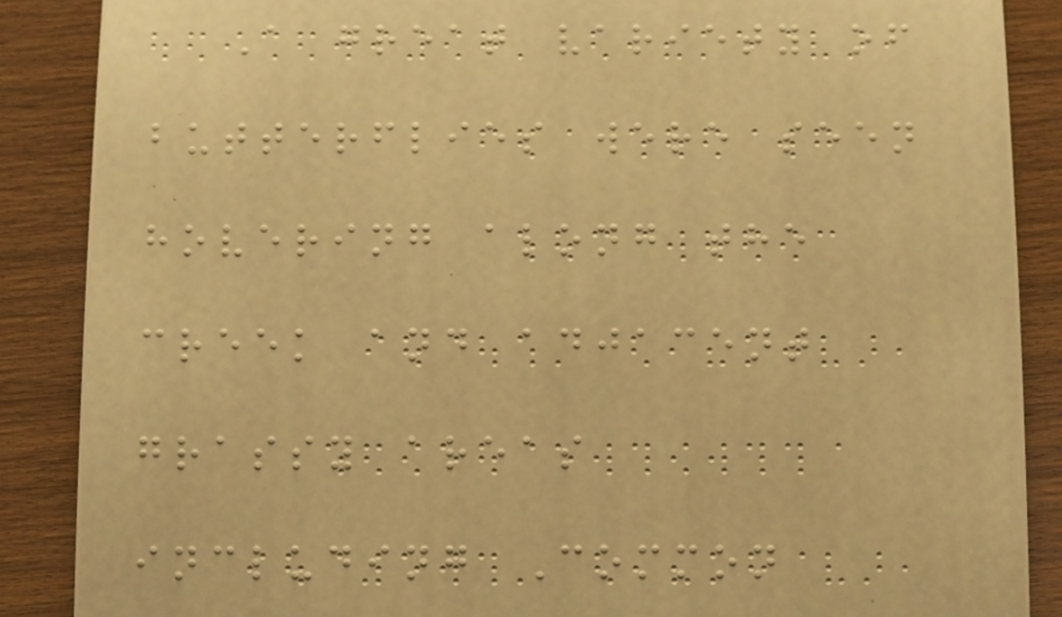A great variety of
butterflies were seen
hovering along the
creek and adjacent
grassy areas
including Common
